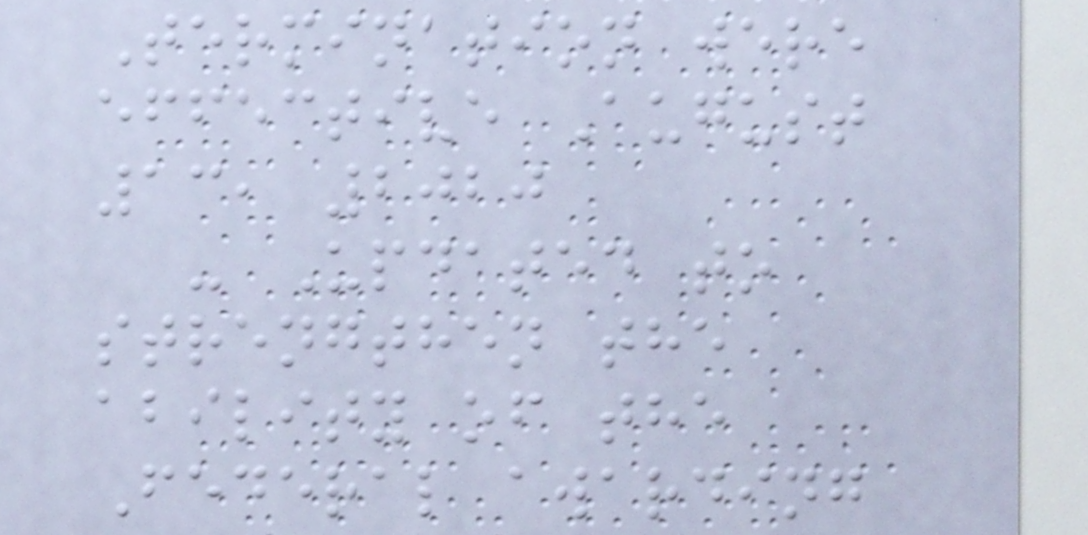Termination were
effective August
13, 2020
- Updated to
strengthen the
ability of the
Federal awarding
